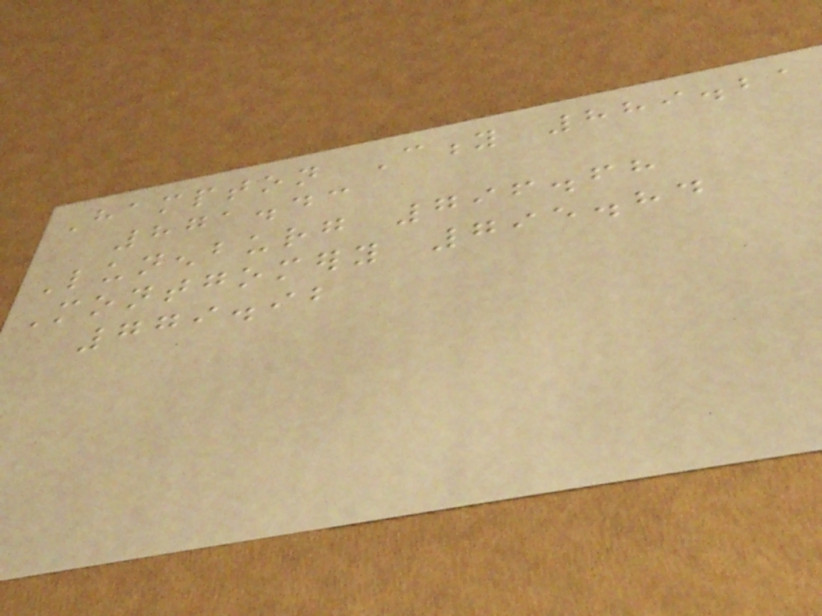Hampton City 889.21
871.43
Lunenburg 796.68
Montgomery 795.84
779.92
